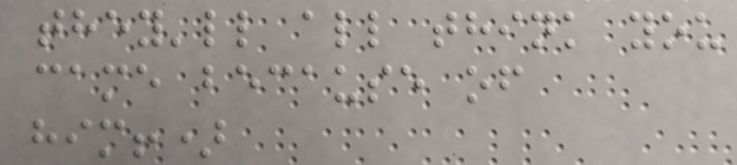they'll all think you
came because of
him!)
